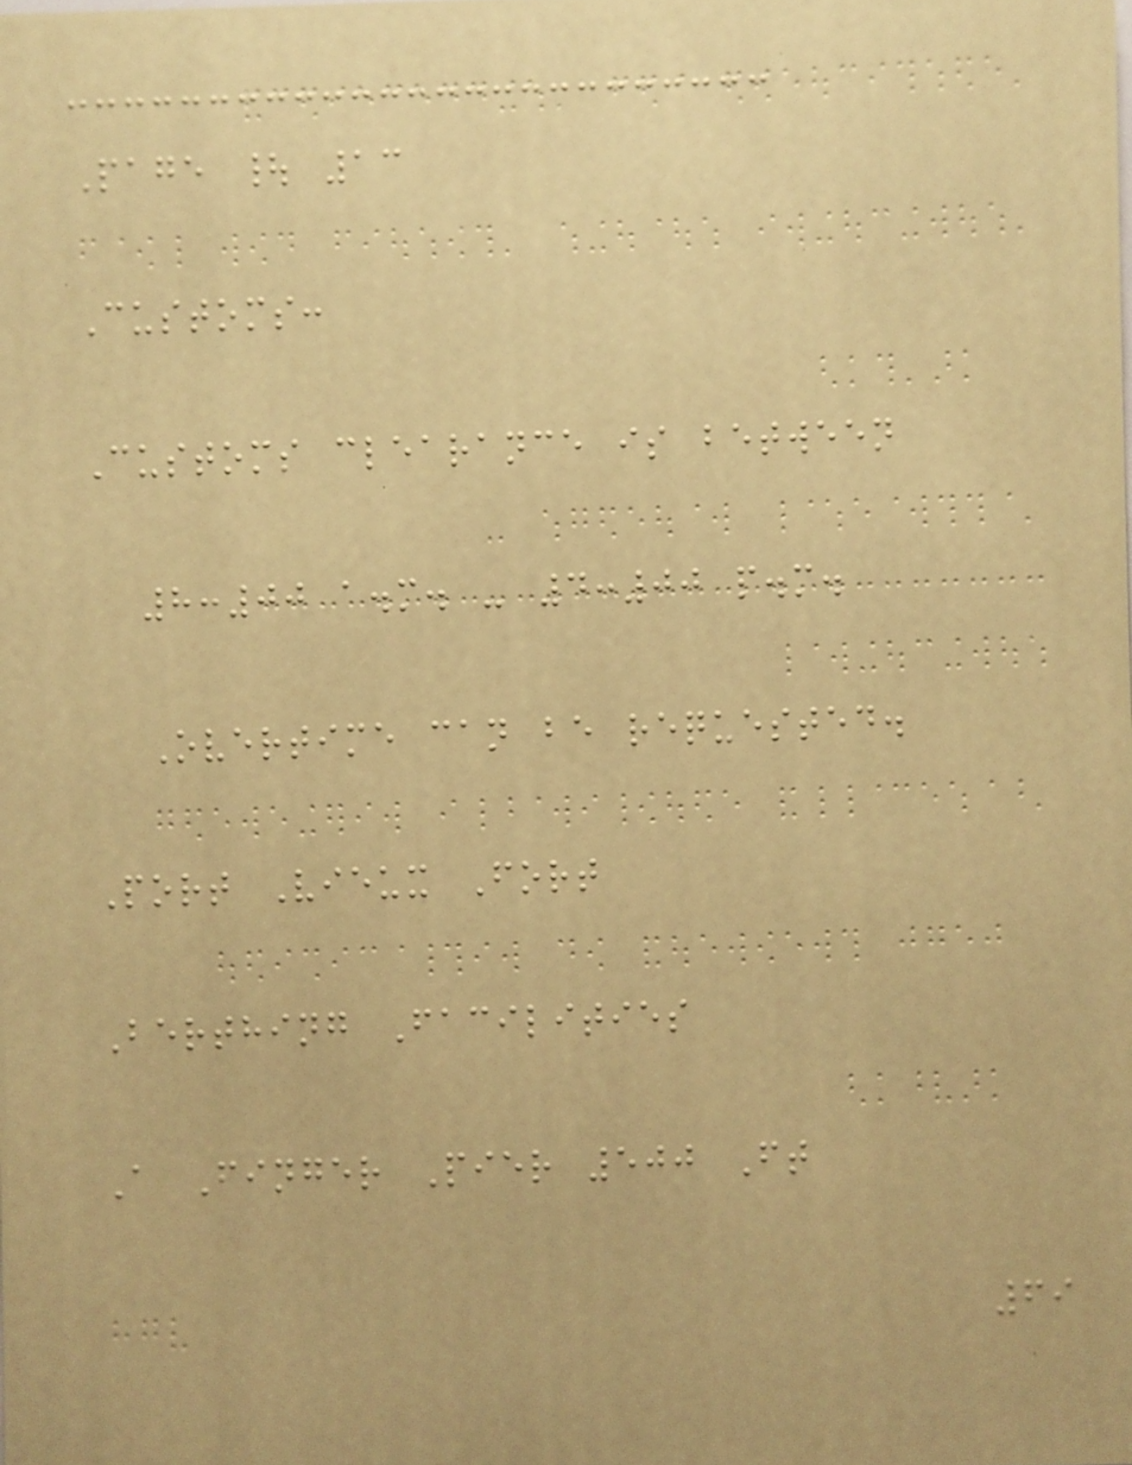Page | 13
Customs:
Customs clearance is between
8:00 a.m. - 4:00 p.m.
Overtime can be requested.
Port Vieux Fort
Berthing Facilities
A Finger Pier 500 Ft
69
